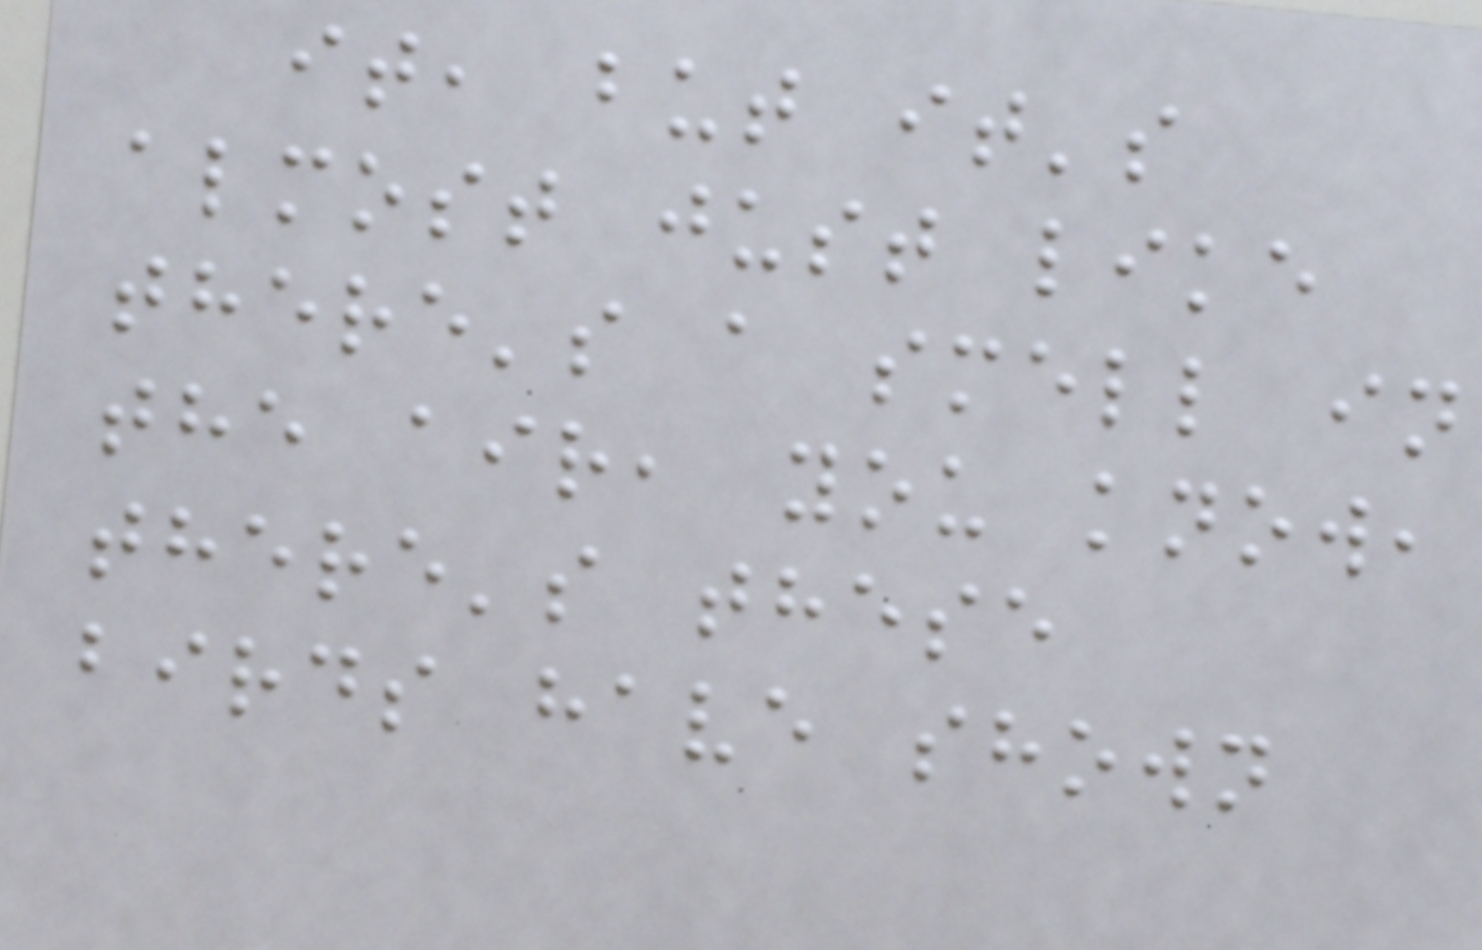it, but it's
almost just like
there's a smell in
the air, you know,
there's these
birds have shown
